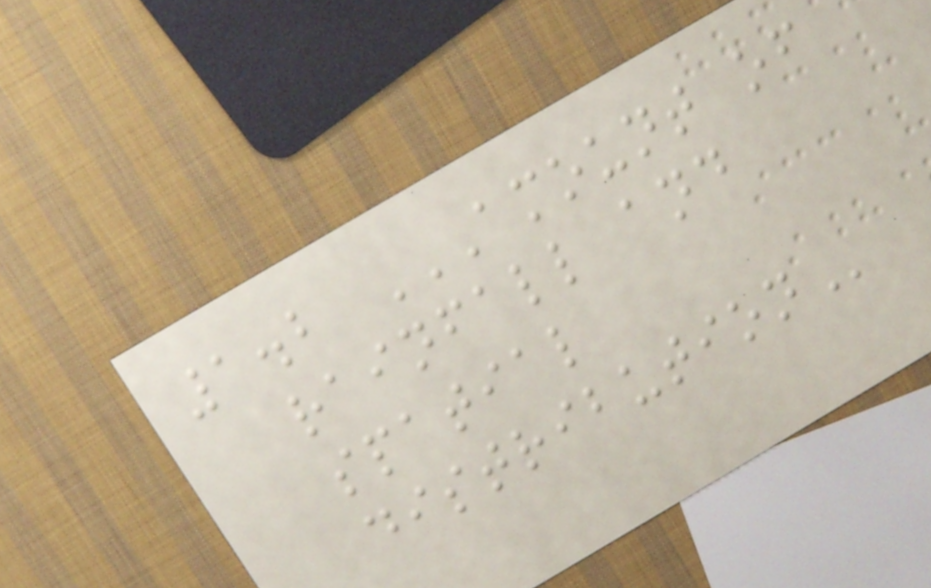1.2 AMOUNT OF
RAINFALL AND
SPATIAL
DISTRIBUTION
